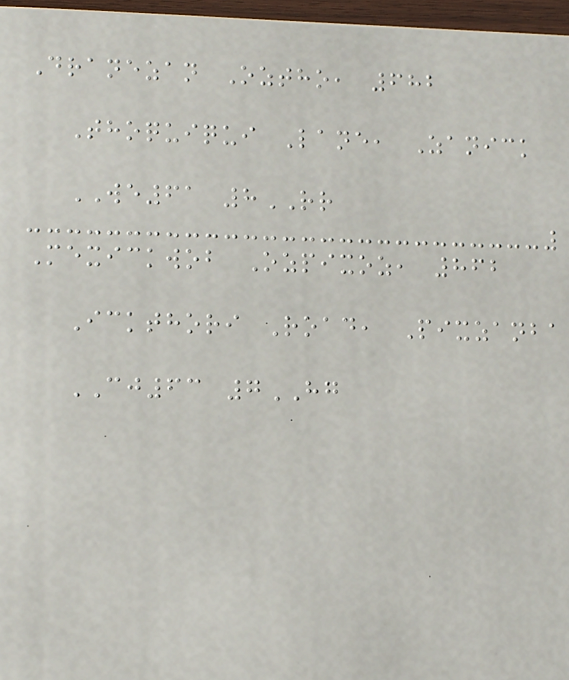Dranezan Oztho, 682
Thoquiqui Lane, Zanick
WE61 8RR
Mexickwob Ozpixoz, 862
Ickthori Road, Pixzanba
CJ63 7HG
